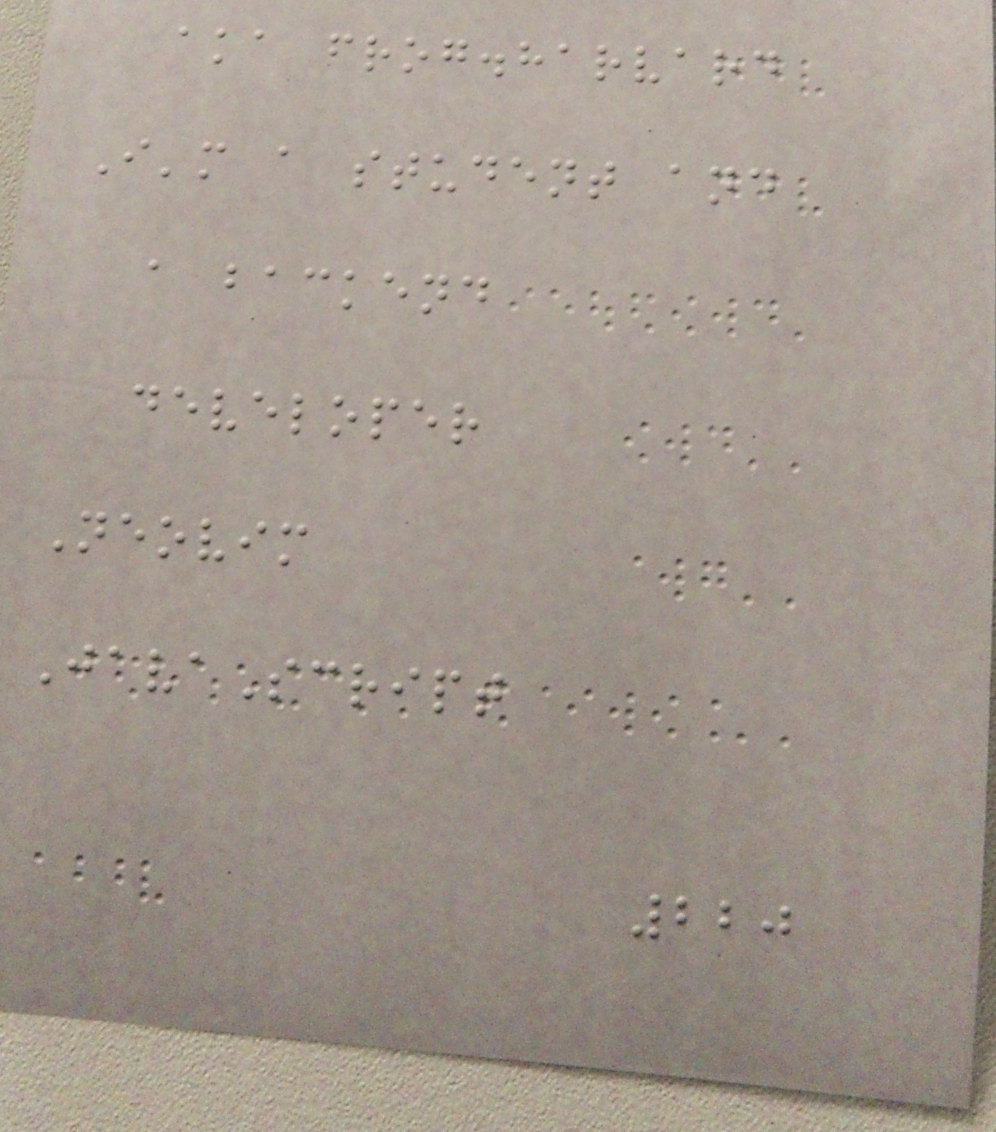aka frog.harvard
I'm a student and
a backend
developer
Neovim
JavaScript
220
